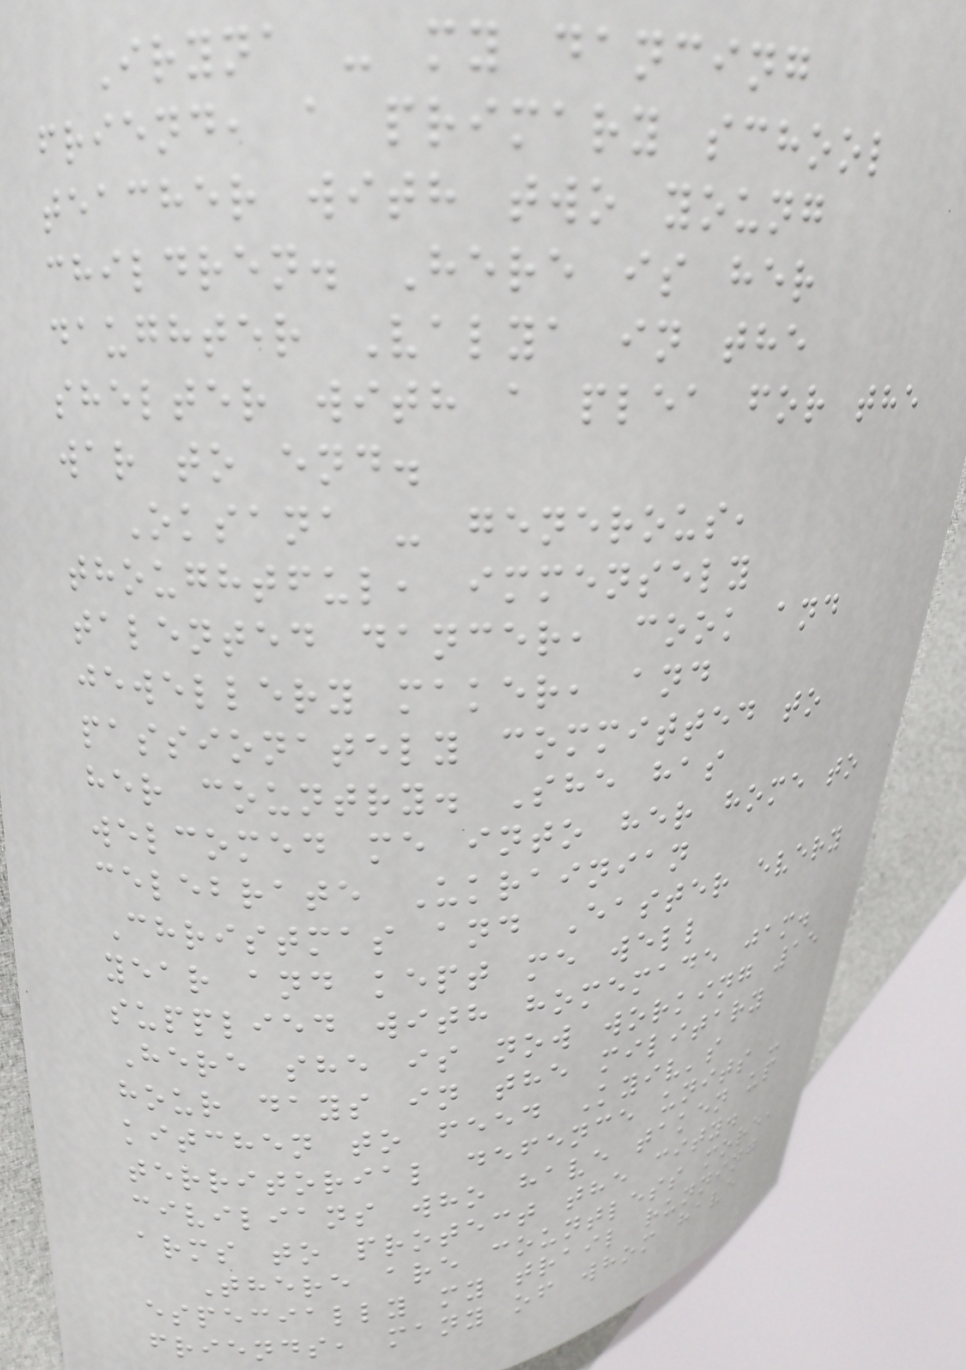Iryna - my dancing
friend, a primary school
teacher with two young
children. Here is her
daughter Valya in the
shelter with a plea for the
war to end.
Oksana - generous,
thoughtful, immensely
talented dancer, cook and
jewellery maker, and
passionately committed to
her country. She has
welcomed me into her home to
celebrate Ukrainian
Christmas and Easter every
year and kept me well
supplied with homemade jam.
Here she is now working 15
hour days in the military
kitchen to feed Kyiv's
territorial defence units -
civilians who have taken up
arms to protect the city.
There are countless more,
especially my trail running
friends, many of whom have
